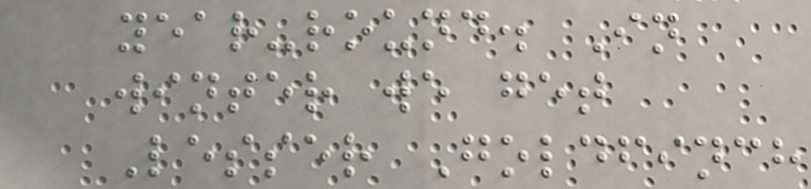year-round. In
winter we get
Lesser Goldfinch
